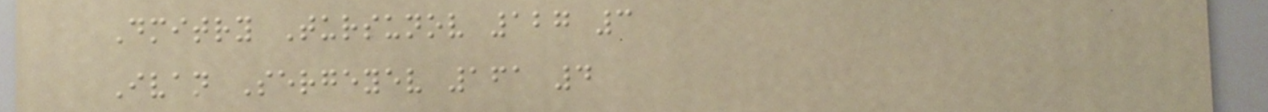Dmitry Tursunov 127 3
Ivan Sergeyev 161 4
